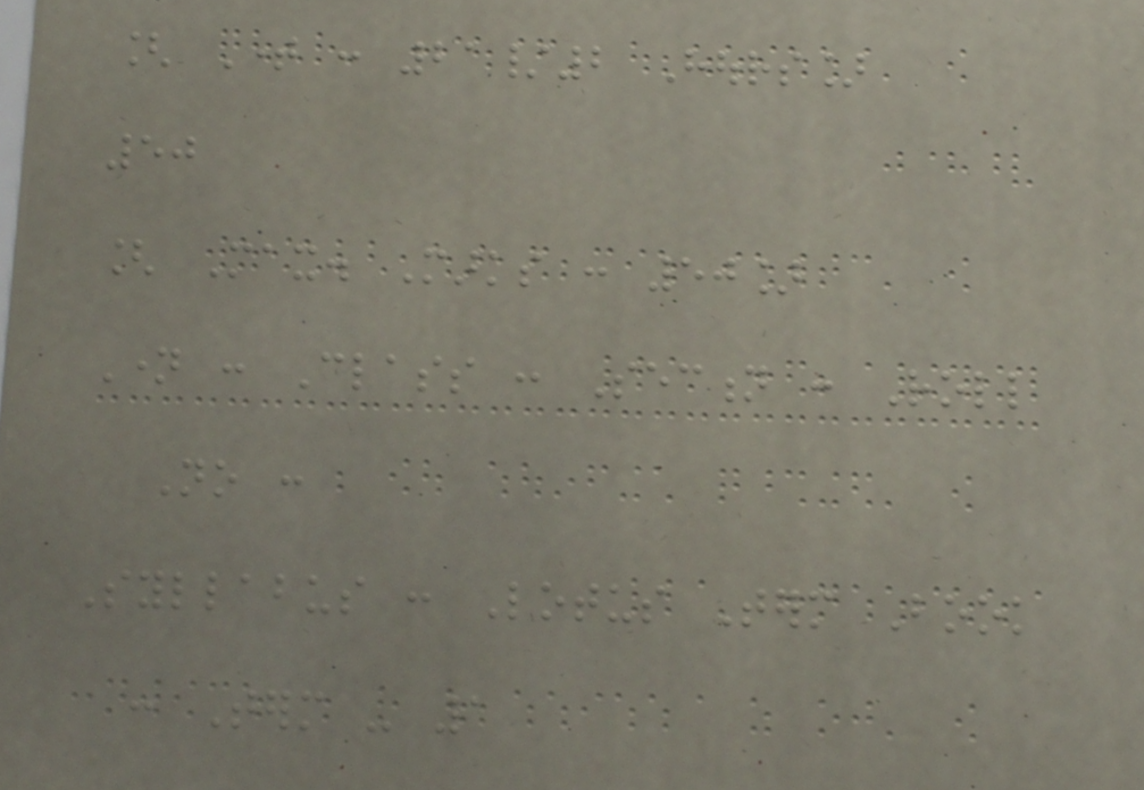[ Time : 21/2 Hours]
50
[ Max. Marks : 50]
Name : Class : Section : Roll
No :
Syllabus : Lotus Term Book
: Term - 1
